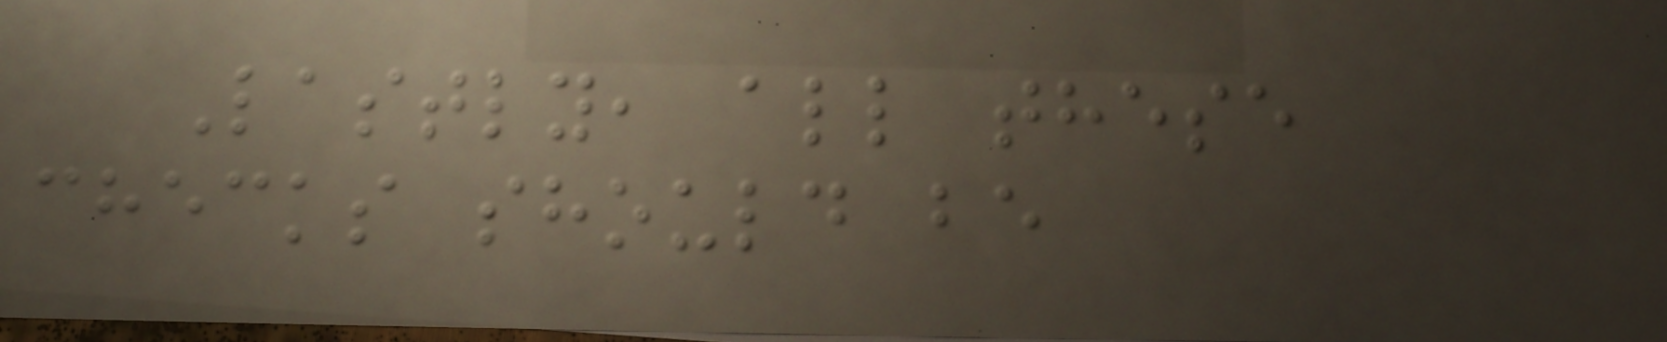Lastly, all these
checks should be
